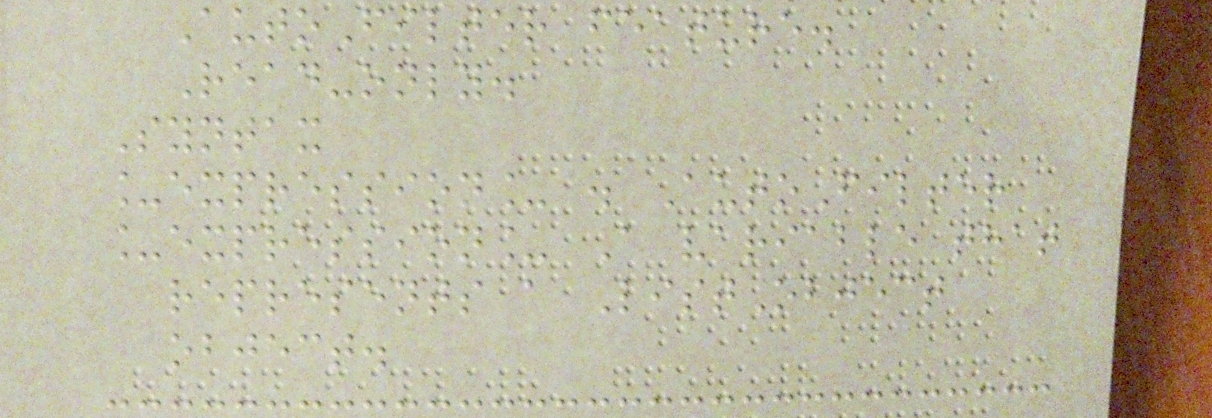AutoFilter feature.
Read-only.
Syntax
_expression_ . AutoFilter
_expression_ A variable that
represents a ListObject
object.
